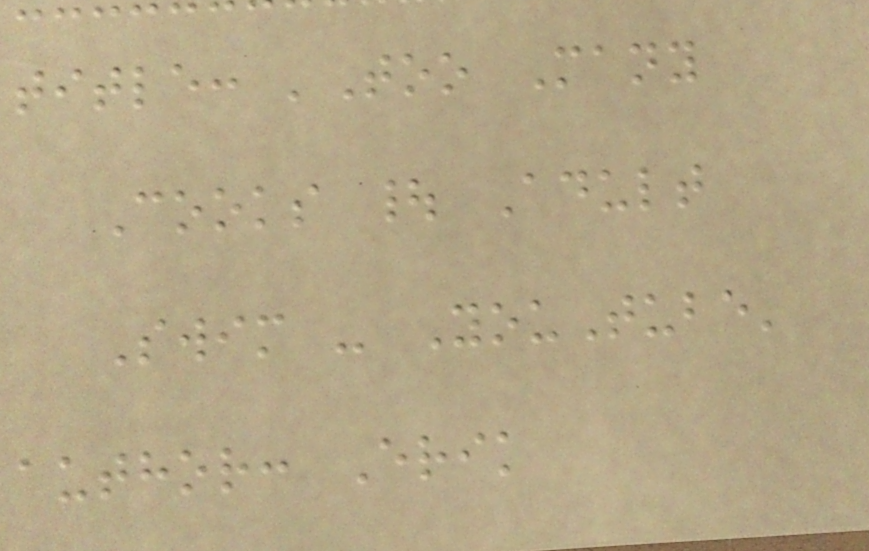title: 'Too Many
Cooks | Adult
Swim - YouTube'
author: Erik
